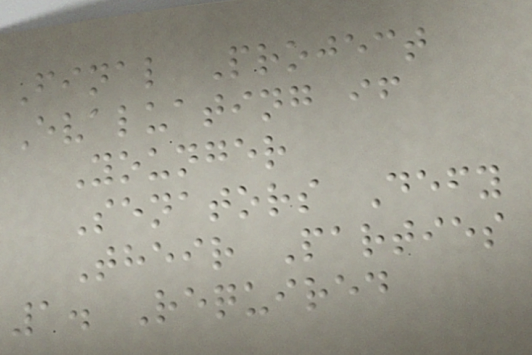Final Project
Evaluating if
Younger
Senators Defy
Their Parties
1. Required
